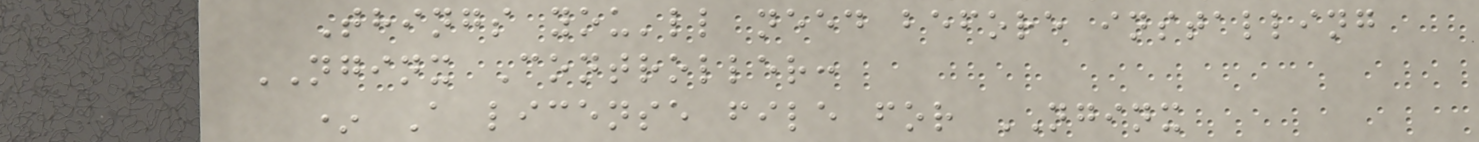Things you'll need before installing
NGINX Controller:
* A license file for NGINX
